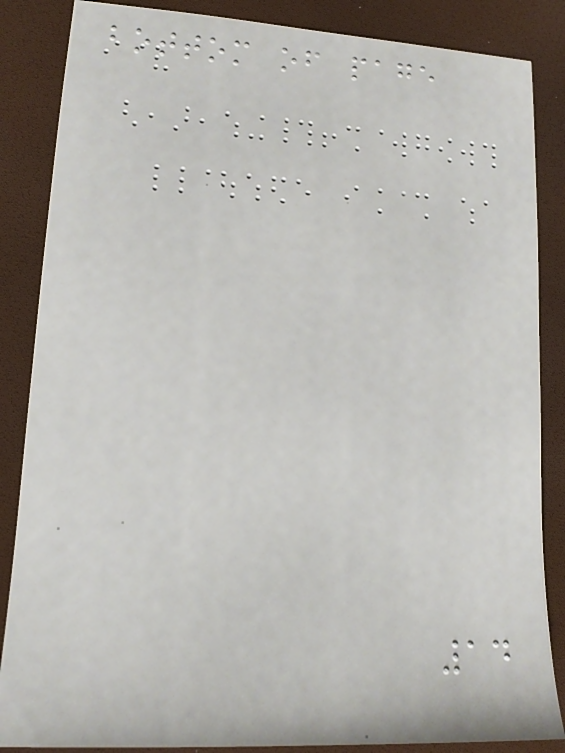bottom of page
14
